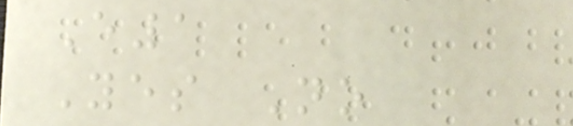E1
Yes No
